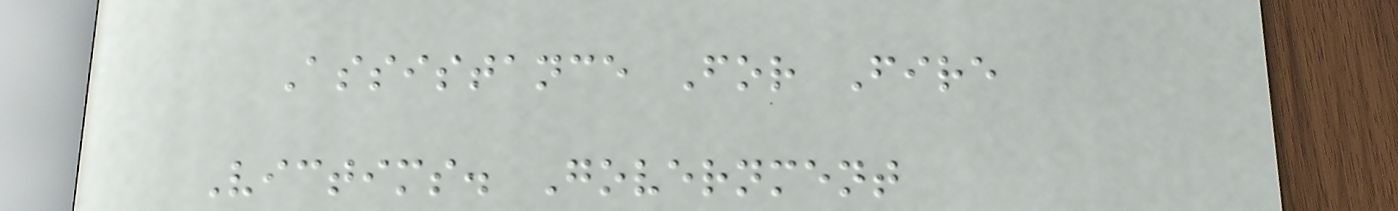Assistance For Fire
Victims. Government
